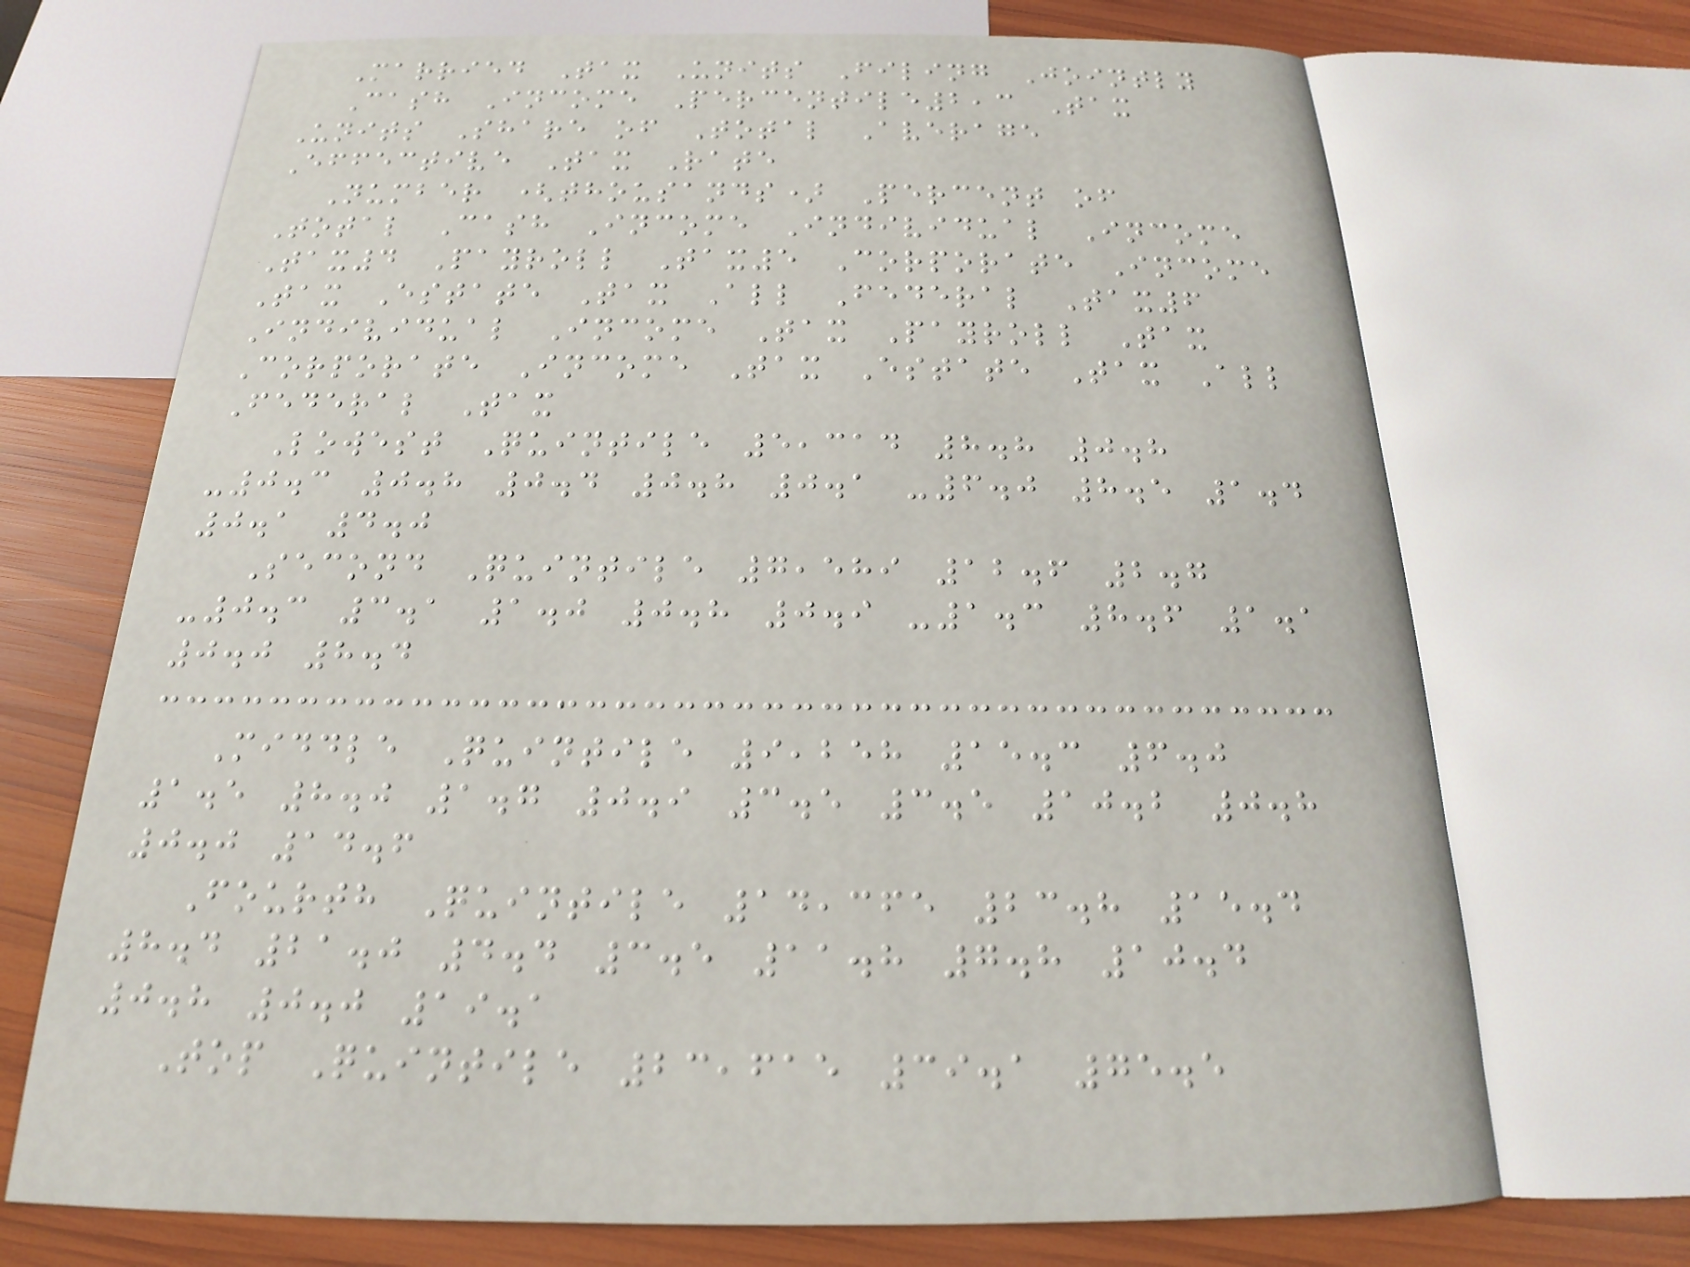Married Tax Units Filing Jointly
Cash Income Percentile2,3 Tax
Units Share of Total Average
Effective Tax Rate
Number (thousands) Percent of
Total Cash Income Individual Income
Tax4 Payroll Tax5 Corporate Income
Tax Estate Tax All Federal Tax6
Individual Income Tax Payroll Tax
Corporate Income Tax Estate Tax All
Federal Tax
Lowest Quintile 5,314 8.8 0.8
-0.3 0.8 0.4 0.8 0.1 -6.0 8.5 1.4
0.1 4.0
Second Quintile 7,589 12.6 2.7
-0.3 3.1 1.0 0.8 0.9 -1.3 8.6 1.1
0.0 8.4
Middle Quintile 9,258 15.3 6.0
1.5 8.0 1.7 0.9 3.5 3.5 10.2 0.8
0.0 14.6
Fourth Quintile 14,365 23.8 15.4
8.4 21.0 4.4 3.5 11.8 7.8 10.4
0.8 0.0 19.1
Top Quintile 23,615 39.1 75.5
